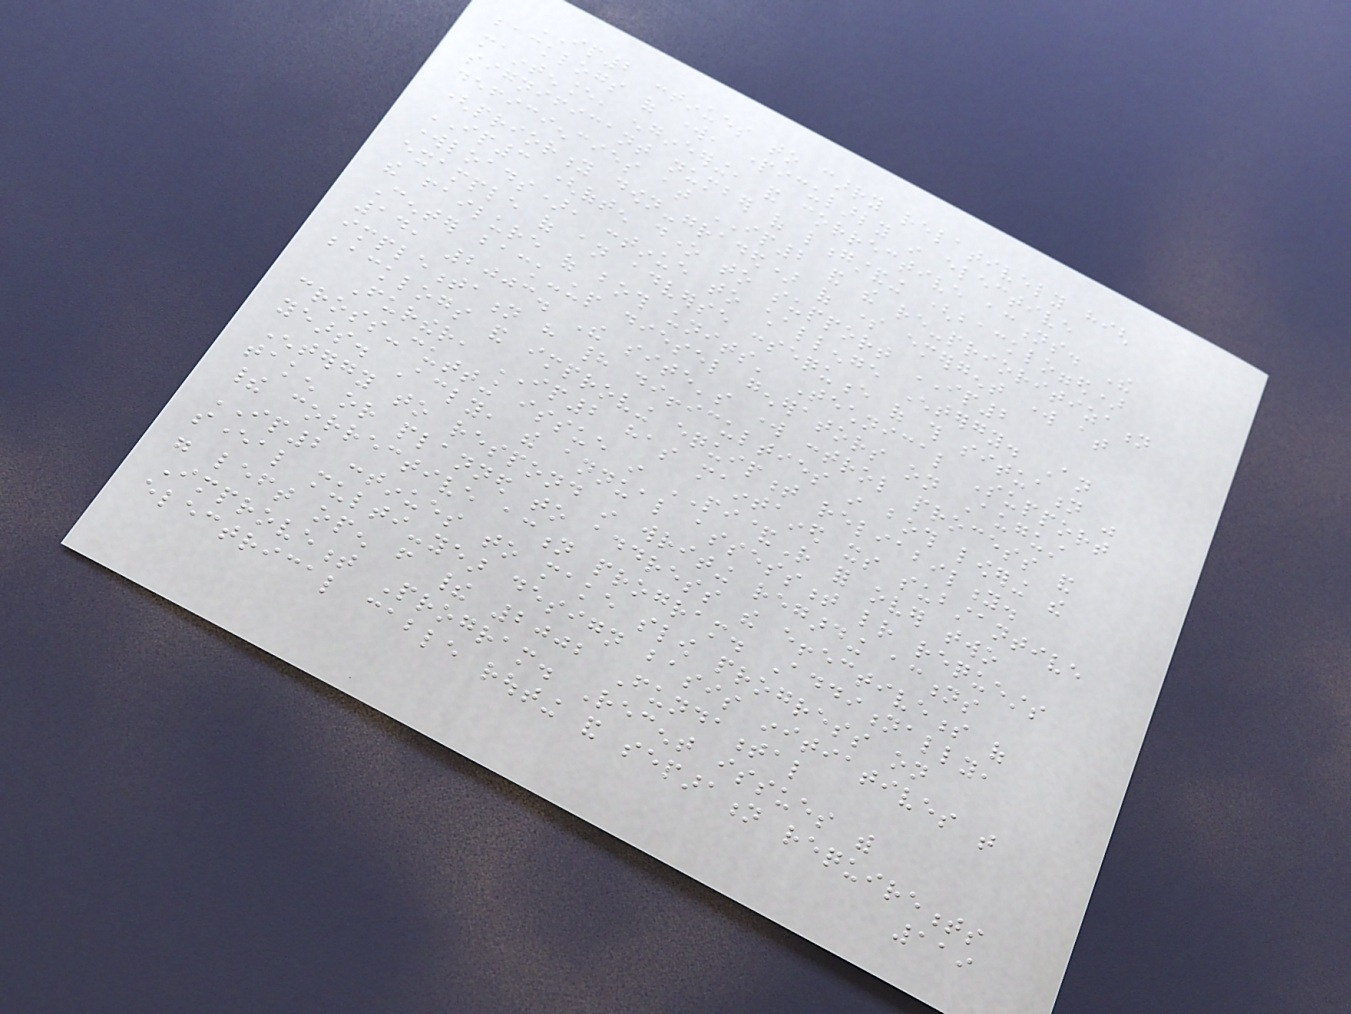IP2 continues to carry relatively high
backlogs of work, particularly in elective
maintenance, engineering, and corrective actions. The
significant number of longstanding (backlogged)
deficiencies at IP2 and the re-prioritization
(priority down-graded) of some emergent work at
IP3 (often done to support IP2
workloads), continue to challenge Entergy. An
example of an adverse consequence of this situation was
the failure of both units' Technical Support
Center back-up diesel generators on August
14, 2003. The site's work control process and
implementation have had difficulties in both lowering the
backlogs and improving equipment reliability.
Further, IP2 has maintained its substantive
cross-cutting issue in PI&R for over two
years. Accordingly, the annual assessment letter requests
Entergy to respond in writing regarding actions
taken or planned to address the effectiveness of
their corrective action program. Additionally,
IP2 continues to make slow progress on
several multi-year design basis initiatives that
were left open from their 2002 Fundamental
Improvement Program. Recent issues with
electrical cable routing and separation requirements
119
